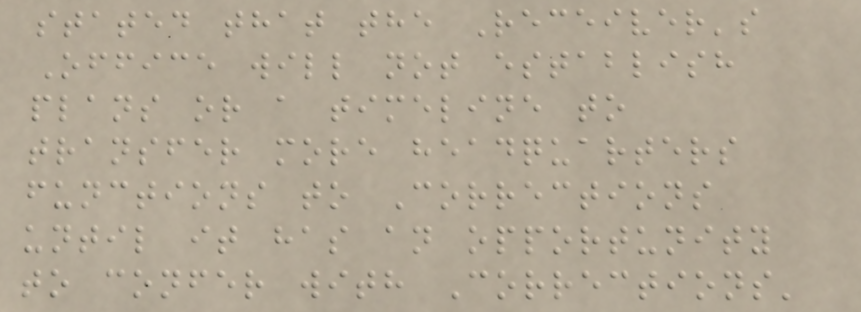stated that the Receiver's
Office will not establish
plans or a timeline to
transfer more headquarters
functions to Corrections
until it has an opportunity
to confer with Corrections'
